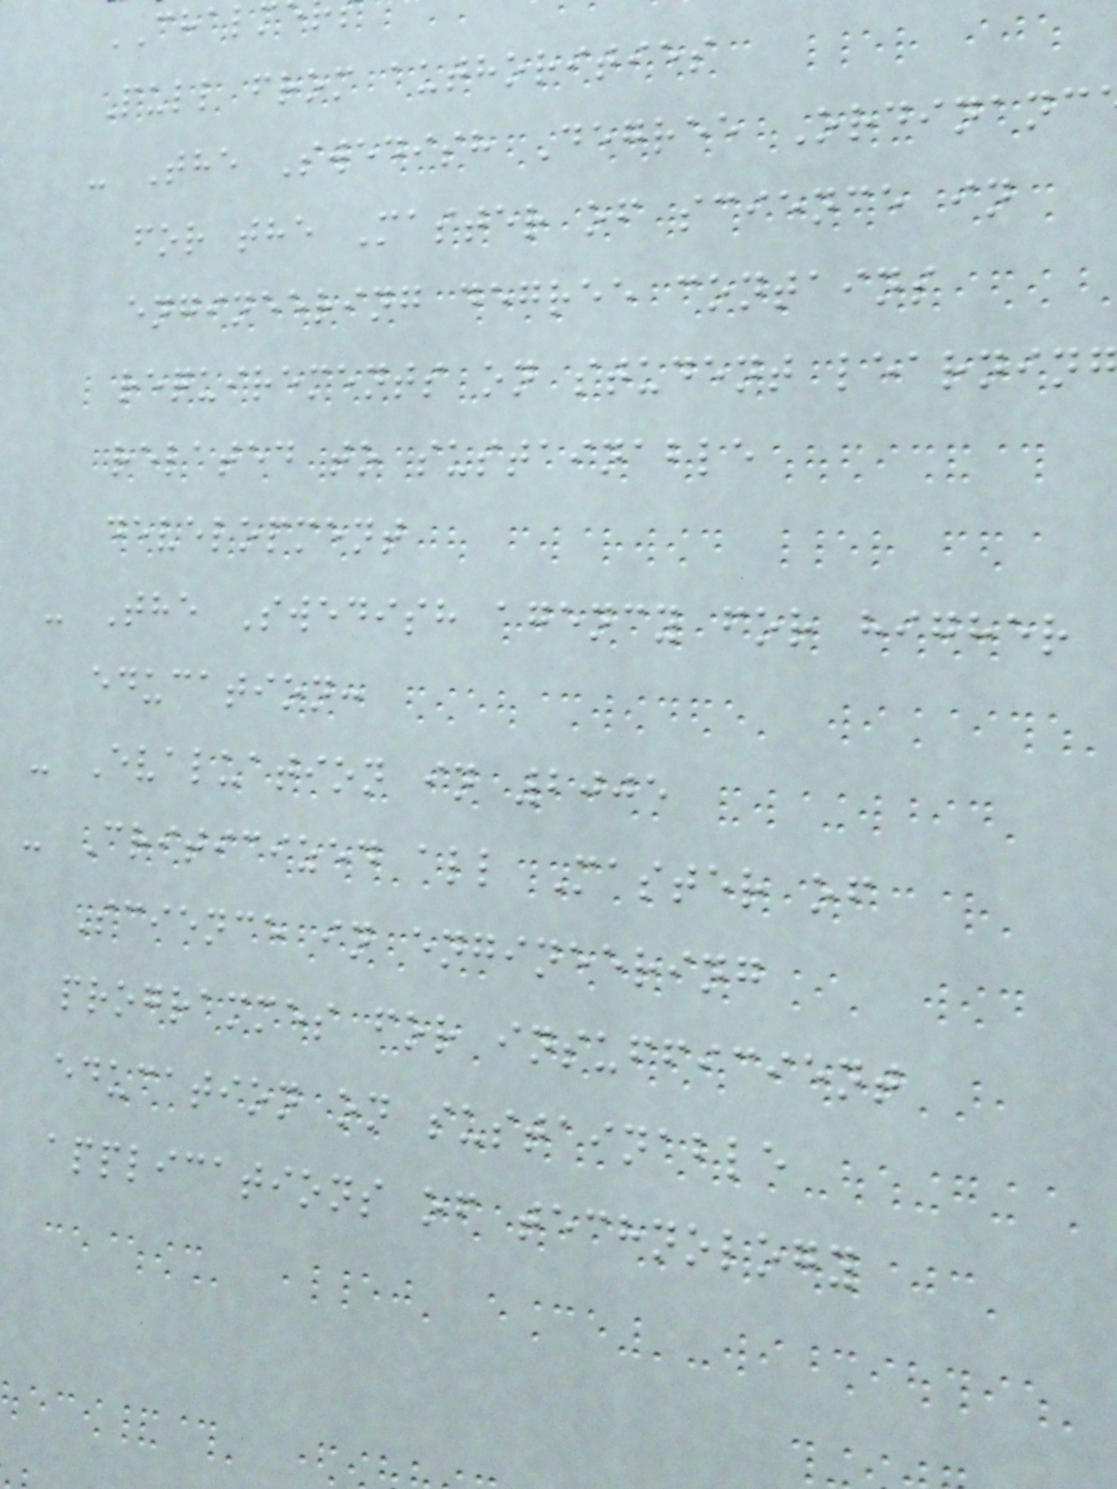CHALM
Pull from authorities
- The Swedish Degree Ordinanc
for the Master of science in
engineering degree contains
requirements on student learnin
related to sustainable
development
- The Swedish agency for higher
education:
- Evaluation in 2005
- Criticized all Master of
Science in engineering
programmes for insufficient
education on sustainable
applications of technology
